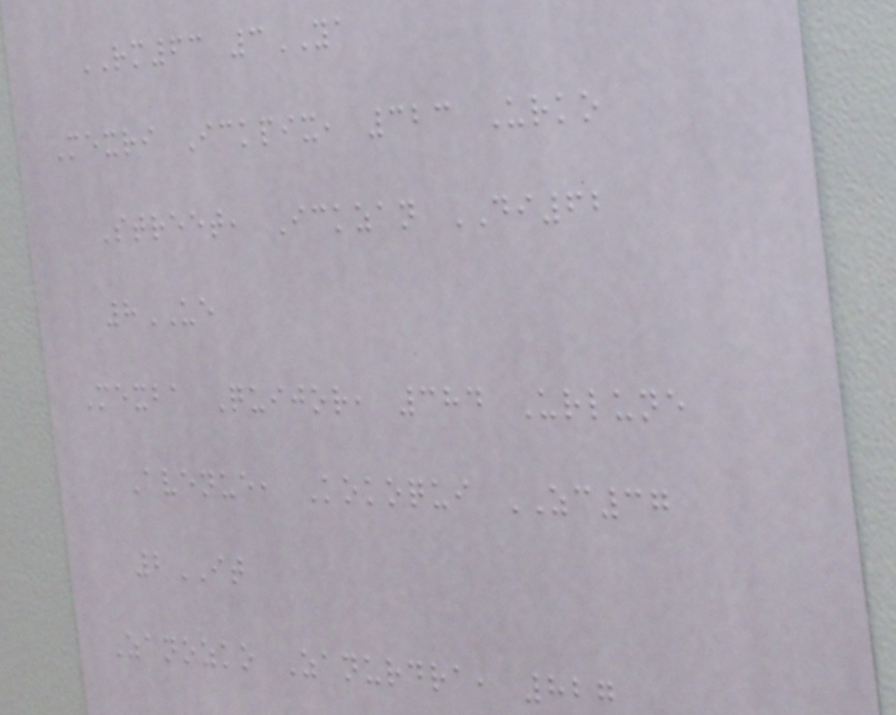RM63 3YA
Mexri Ickpix, 323 Urko
Street, Ickzan DI62
8UE
Mexba Quijor, 384 Urlune
Avenue, Kokoqui ZC37
2IT
Zanozko Zanurdra, 827
